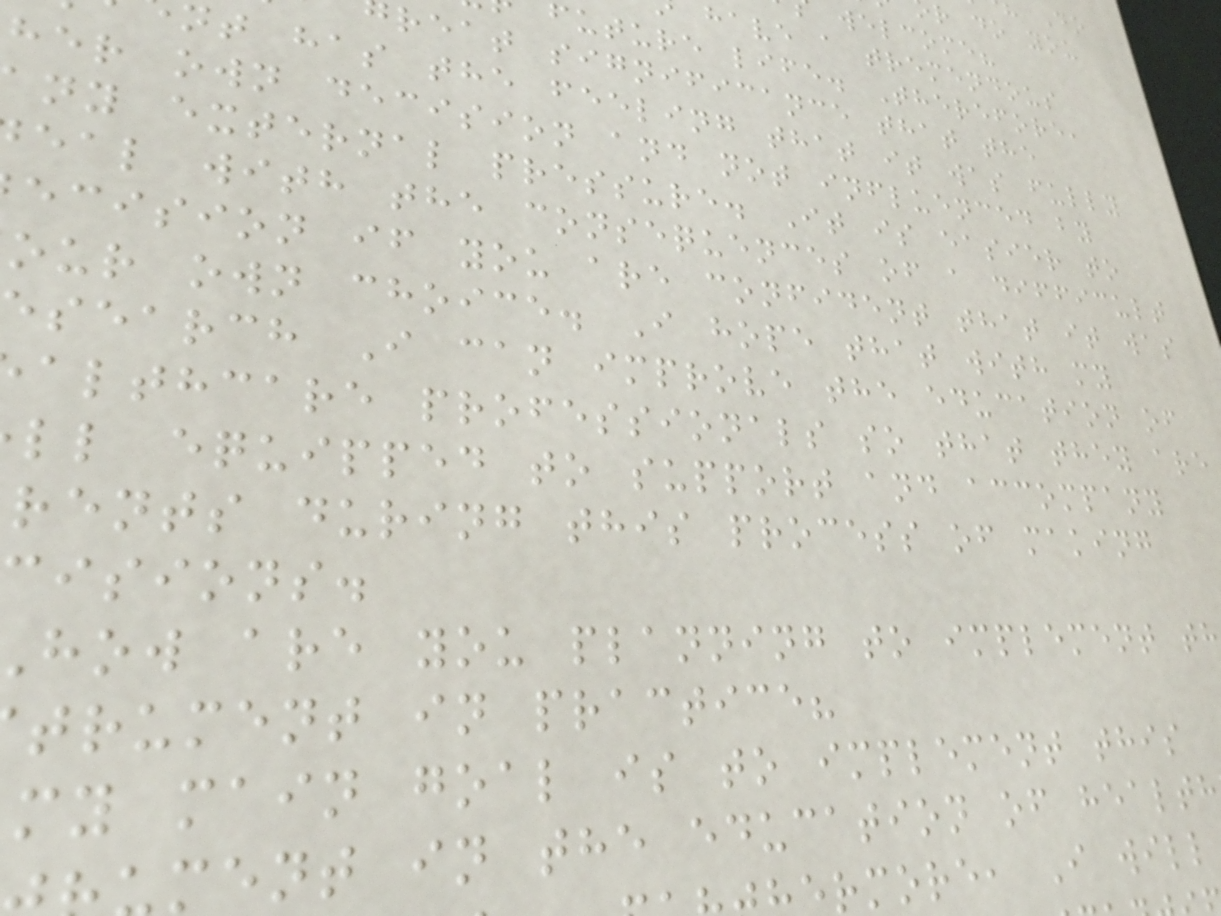have a tremendous
future life. Therefore,
reat significance that the
nt has the feeling that it was fully
her own decision and not influenced by
ny external pressure. It is easier to
eal with the consequences of a difficult
ecision if you are confident that it was
our own choice. I hope that with my
search I can improve the education of
althcare professionals so that they are
ll equipped to support and accompany
rents during this process of making
isions.
how are you planning to implement th
trument in practice?
my main goal is to implement this
ment in the education of health
rmore, I will
